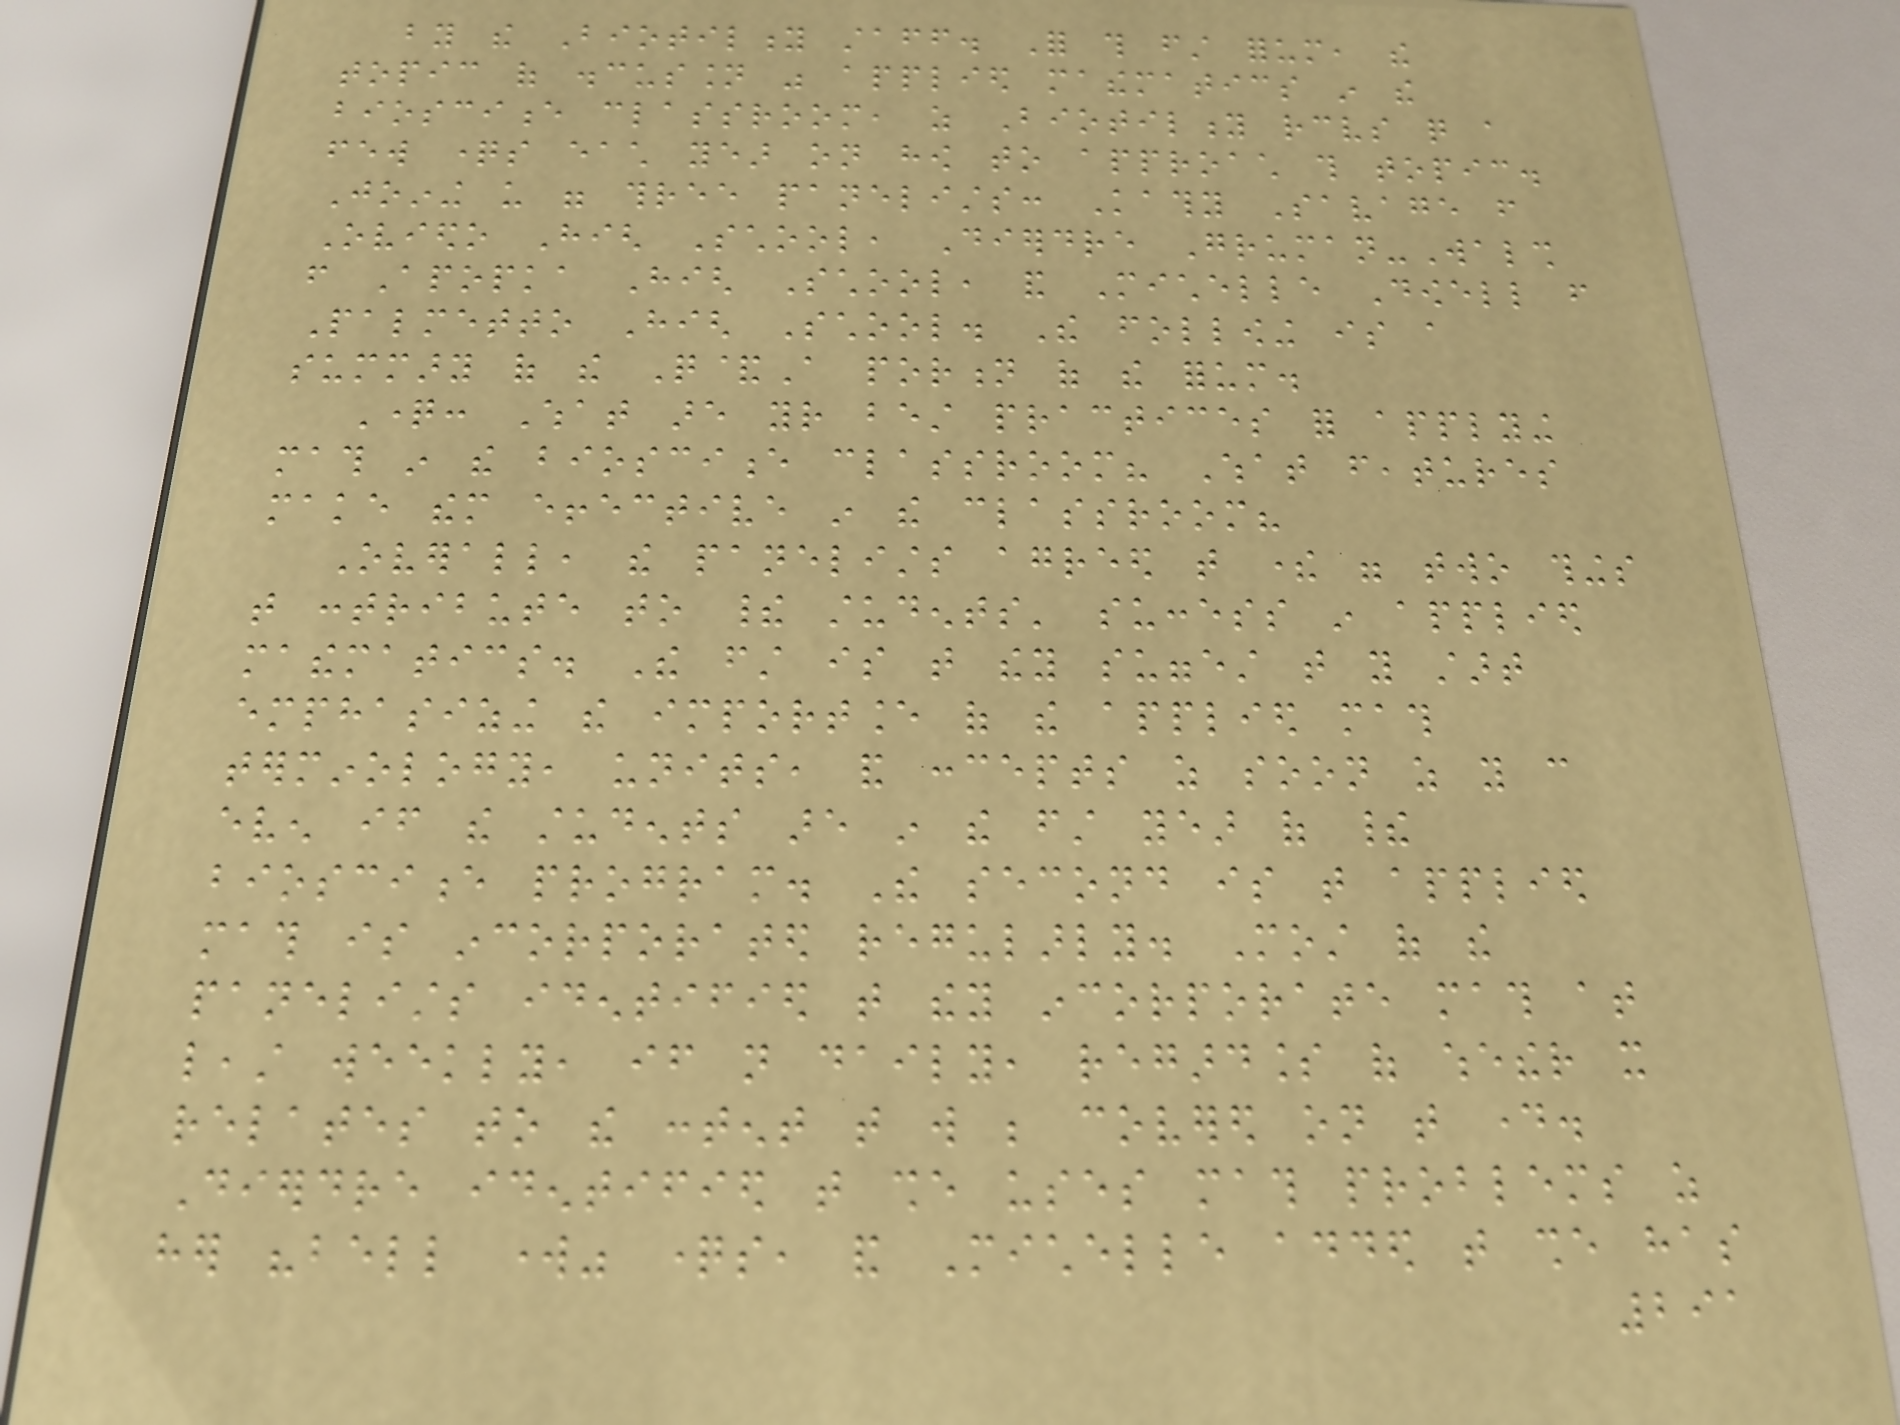by the Biotility staff. For this first forum, the
topic of discussion was applied mathematics in the
bioscience classroom, as Biotility receives quite a
few questions each year on how to approach this topic.
Joining us were three panelists: Kathy Savage from
Oviedo High School, Dierdre Gruman-Walsh
from Apopka High School, and Michelle Dowell from
Palmetto High School. The following is a
summary of the Q&A portion of the forum.
Question: What are your best practices for applying
math in the bioscience classroom? What features
make them effective in the classroom?
Overall, the panelists agreed that there were two things
that contribute to their students' success in applied
mathematics. The first is that they suggest that you start
emphasizing the importance of the applied math
terminology, units, and concepts as soon as you can
even if the students are in the first year of their
bioscience program. The second is that applied
math is incorporated regularly. Most of the
panelists identified that they incorporate math at
least weekly, if not daily, regardless of whether it
relates to the content that will be covered on that day.
Dierdre identified that she uses math problems as
her "bell work" questions, and Michelle added that she has
291
